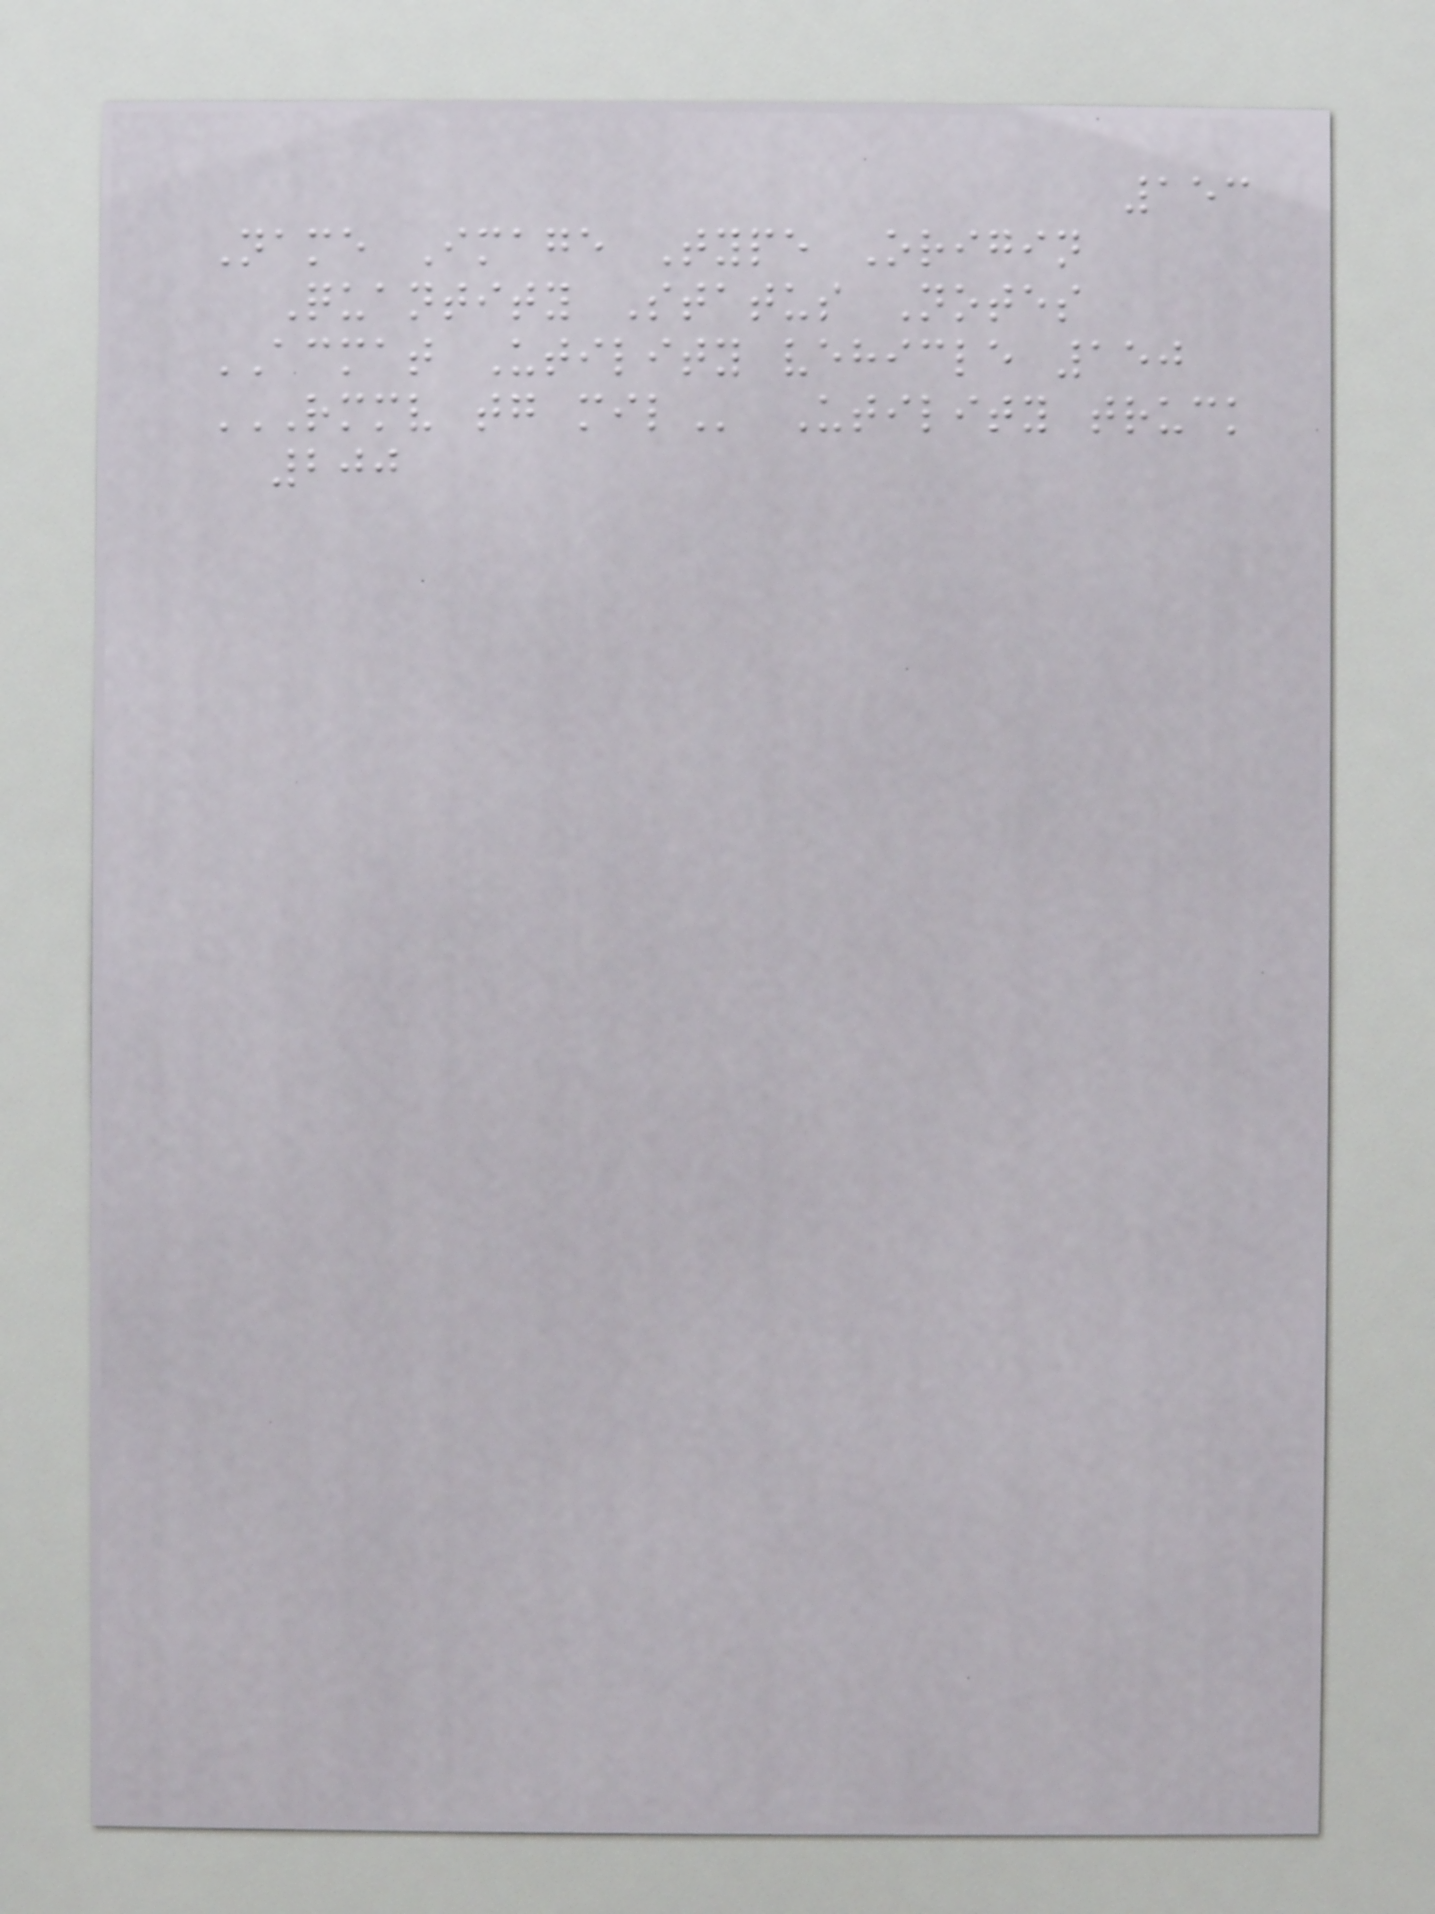153
Name Image Type Origin
Quantity Status Notes
ACMAT Utility vehicle 150
RMMV TG MIL Utility truck
200
